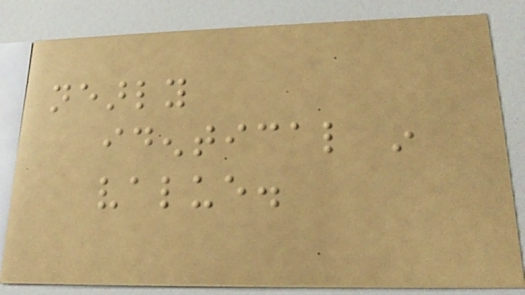nearly
identical in
value.
